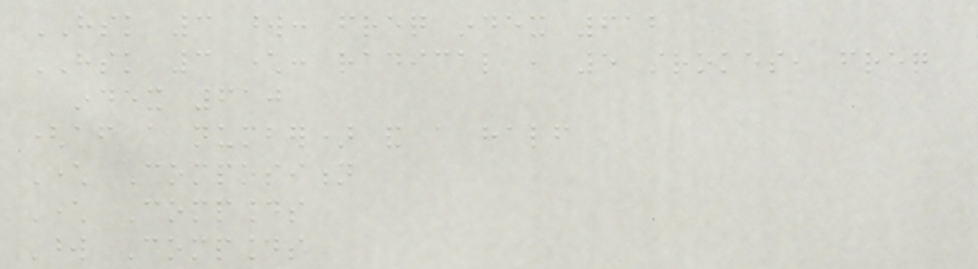HSK 3 word: freq index 612
HSK 3 character: radical , 5 strokes, freq
index 610
(after a number) and a half
Character Composition
Character Compounds
Word Compounds
